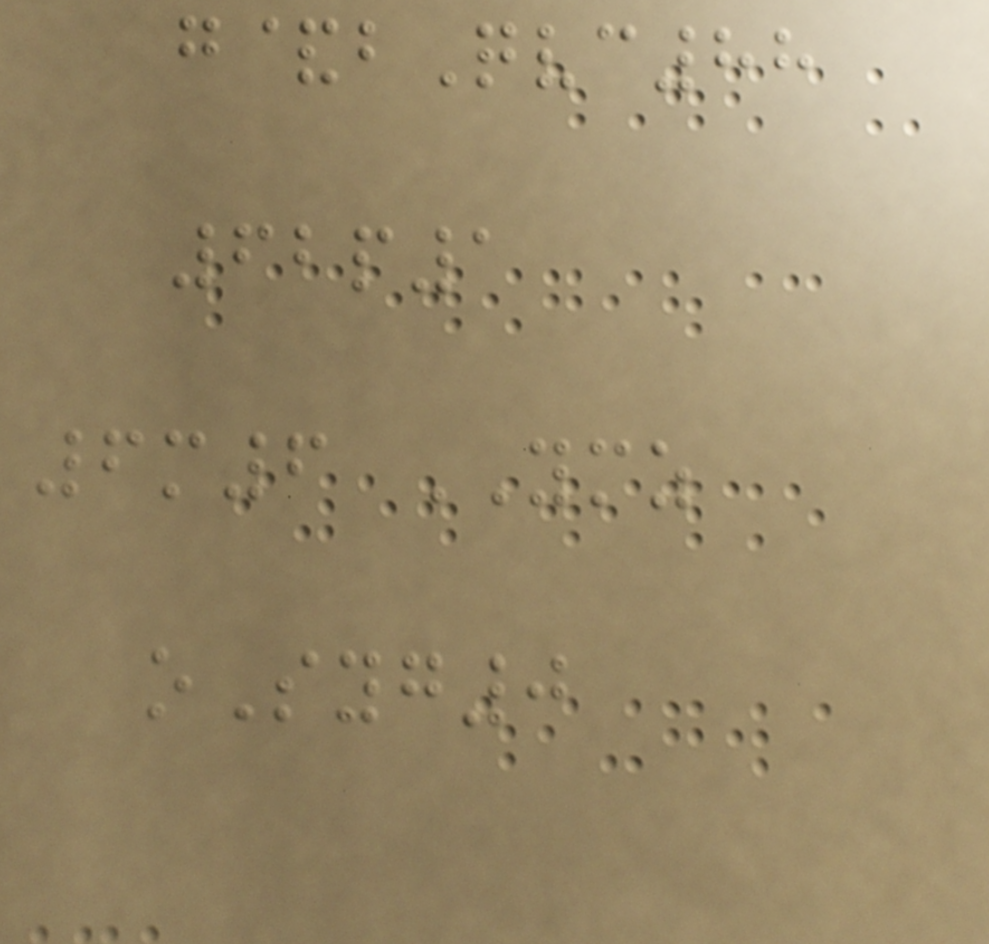g&bQvc88
62p1
6m6 YMZ
oSyg0
